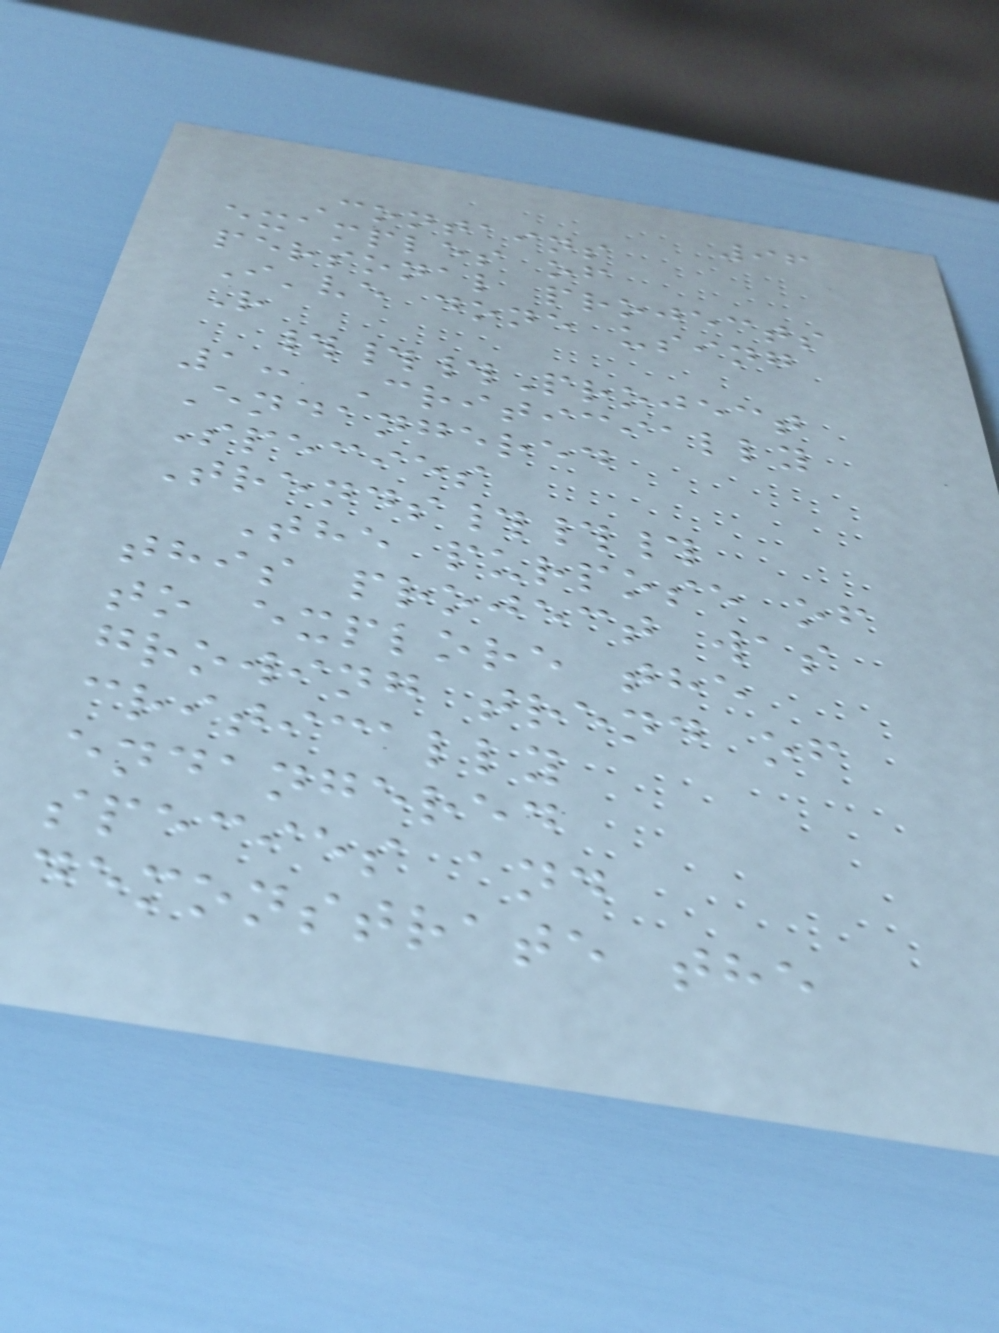96
Contains
examples of
personal projects
I've done using
R
###Project
1: Criticially
Endangered
Species
Trends###
The purpose of
this project was
to explore the
growing trend of
critically
endangered
species and
demonstrate the
